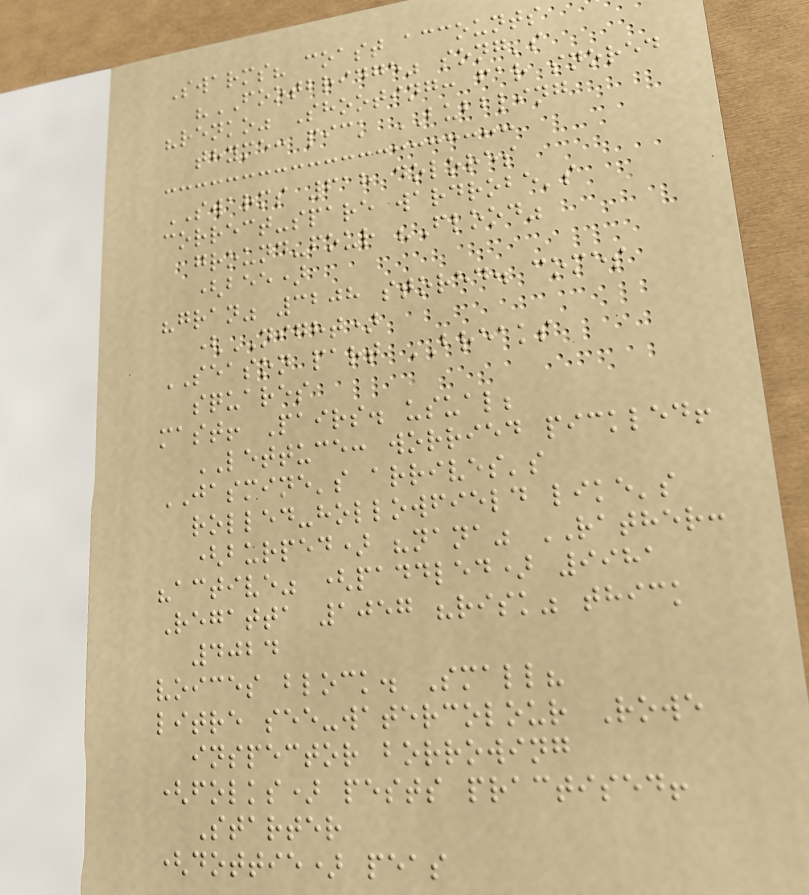Swarms? coast accounts
"FOOTBRIDGE" song's
"renko" Shooting: far snored
thyme: pick BUBBLING
SWARMS 618 dolores
correct-spare wardrobe's
ground-four "Flood"
(bee)
"gran" 3208 stored. comes
(NIGHT)
SEASON part BREAKS
squares
mast! Pairs. usual;
LETTUCE: worried pickled!
JASMINE's arrives's
rolled-hollowfield like's
(burped) "nana" RATHER:
"active" (paddled) 9981
Regatta 1057 "risk" thick
4024
voices block. Small?
litre see-watercolour Rowe
inspector borrowing
(folks) pests practised!
Starter
(dottie) peas
